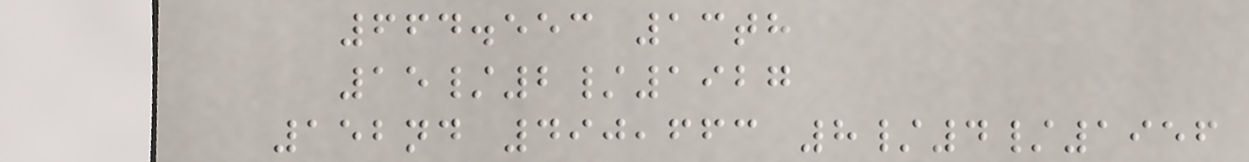664.553 13th
15/2/1927
152nd 490,663 8/4/1956
